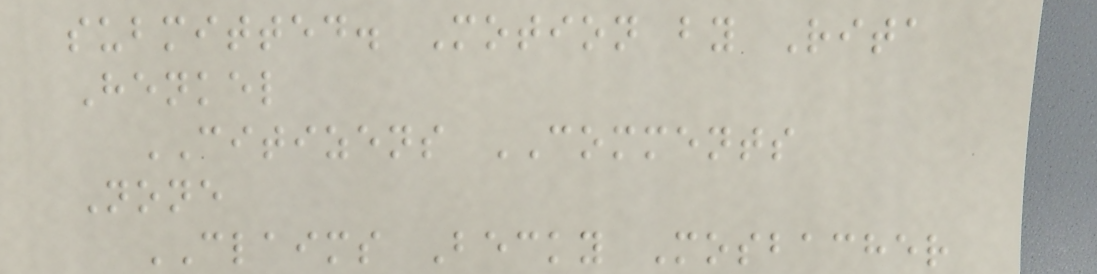submitted. Motion by Rita
Henkel
CITIZENS COMMENTS
None
CLAIMS Becky Mosbacher
